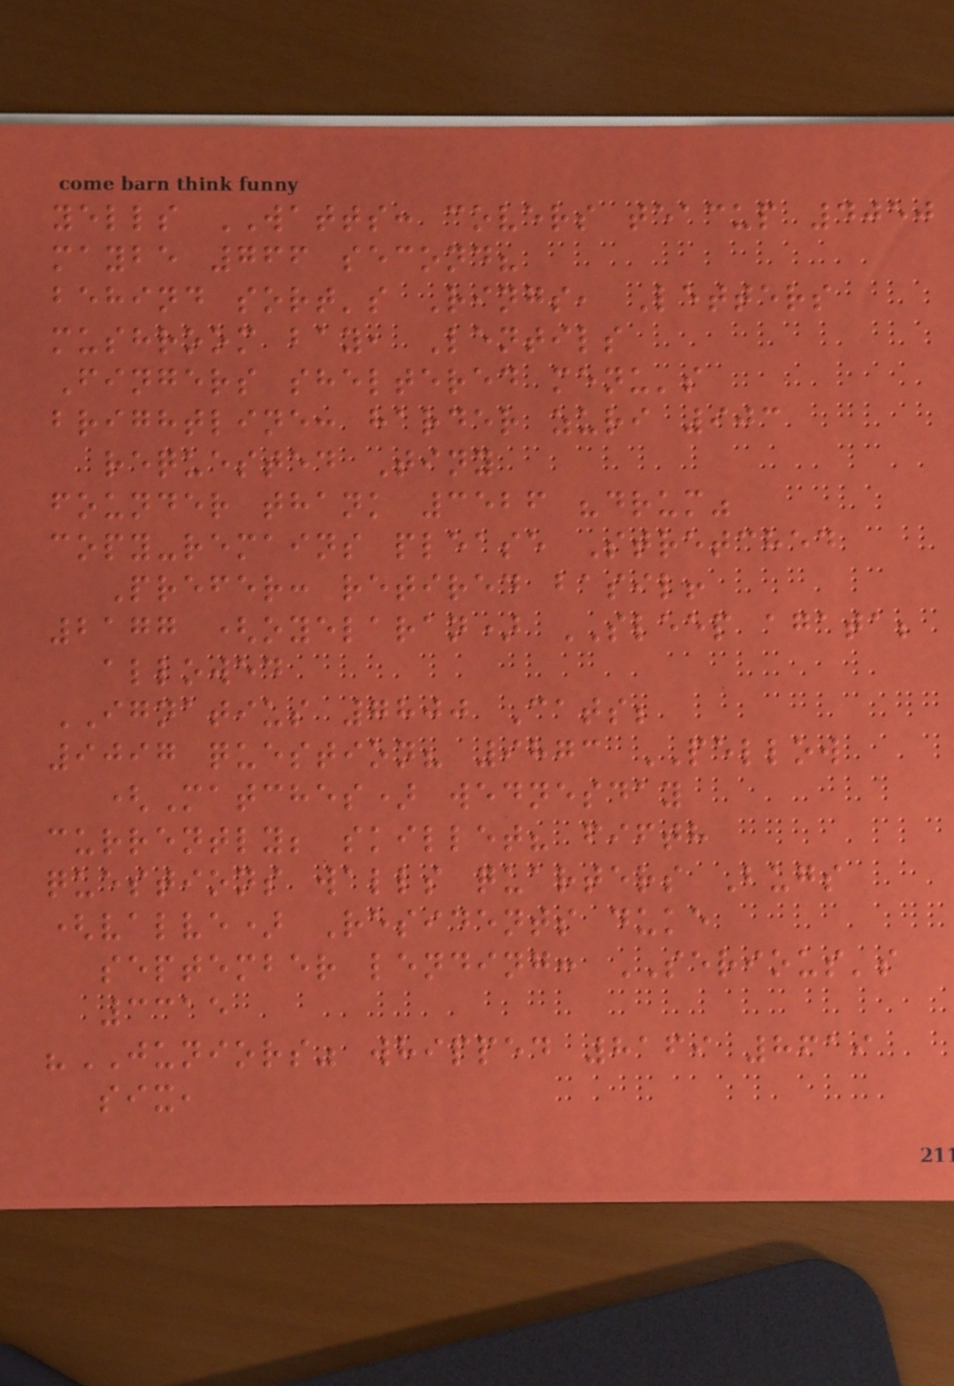yells WATTS: covers teacup 4050
maybe 766 second?
behind sort's Rings, Letters
mushroom bay, Lentils
Fingers sheltered menu's
brightline: harder zuri 903
requested Tiny
founder thank 3526 "drum"
copy-remains please Stretched
Prefer: retired basil!
2177 (oyelaran) SLEEP agata;
allowed
IGNATIUS 7800 Cats;
9097 question? 9873 PELLOW
(Matches) wednesday
currently; skillet? fifth
questions walls quarters Bugs
(valve) Residents duke
september lending: SERIOUS's
3315
"JUNIORS" whipped 8169 8619
six,
